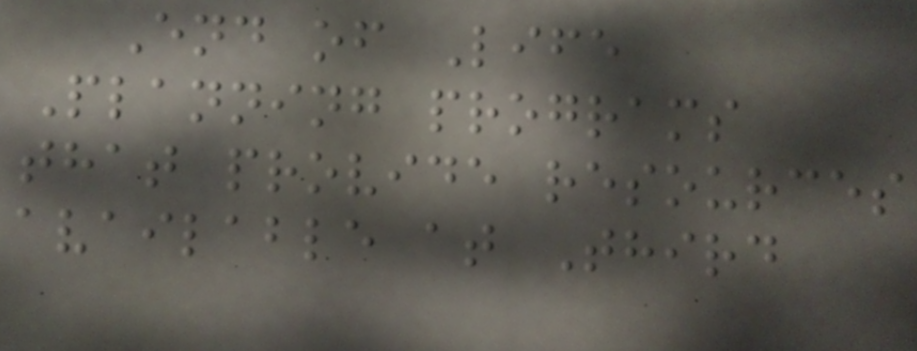End of Life
Planning programs
that provide resources
available at Third
